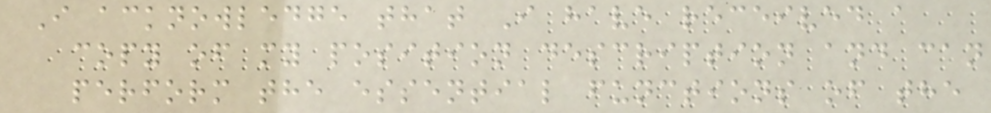I acknowledge that I have received a
copy of my position description and can
perform the essential functions of the
